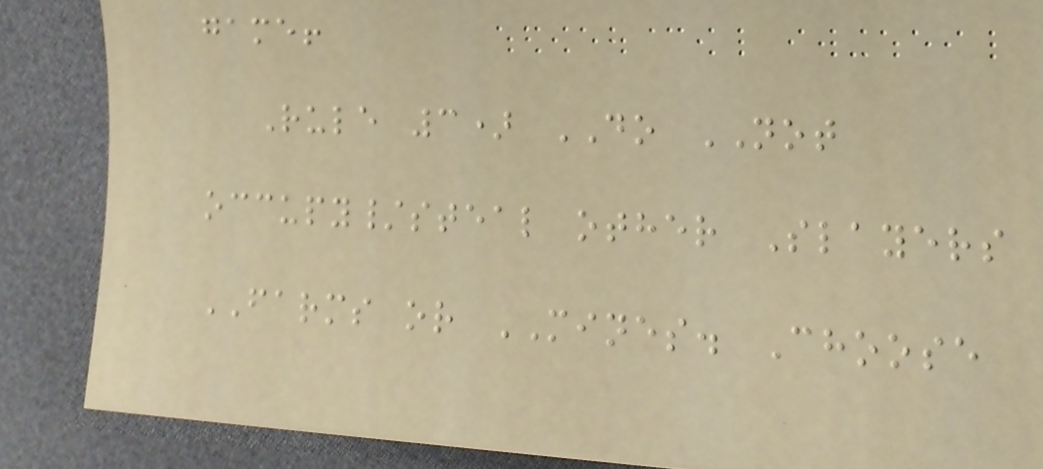game!
Rule 3) DO NOT
occupy/steal other Slayers
FARMS or MINES. Choose
